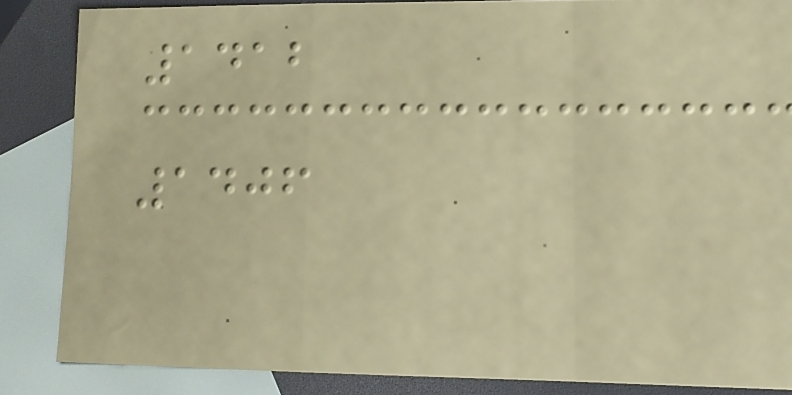1412
1406
